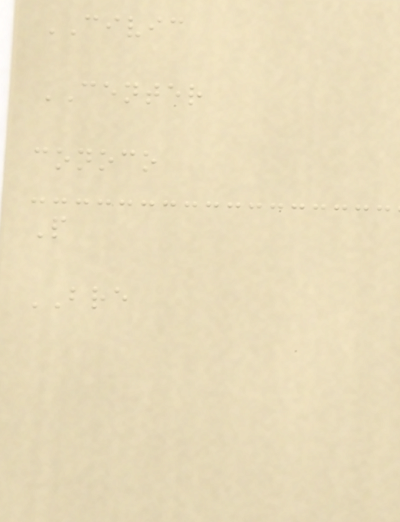CIVIC
CENTER
conoco
P
BRE
